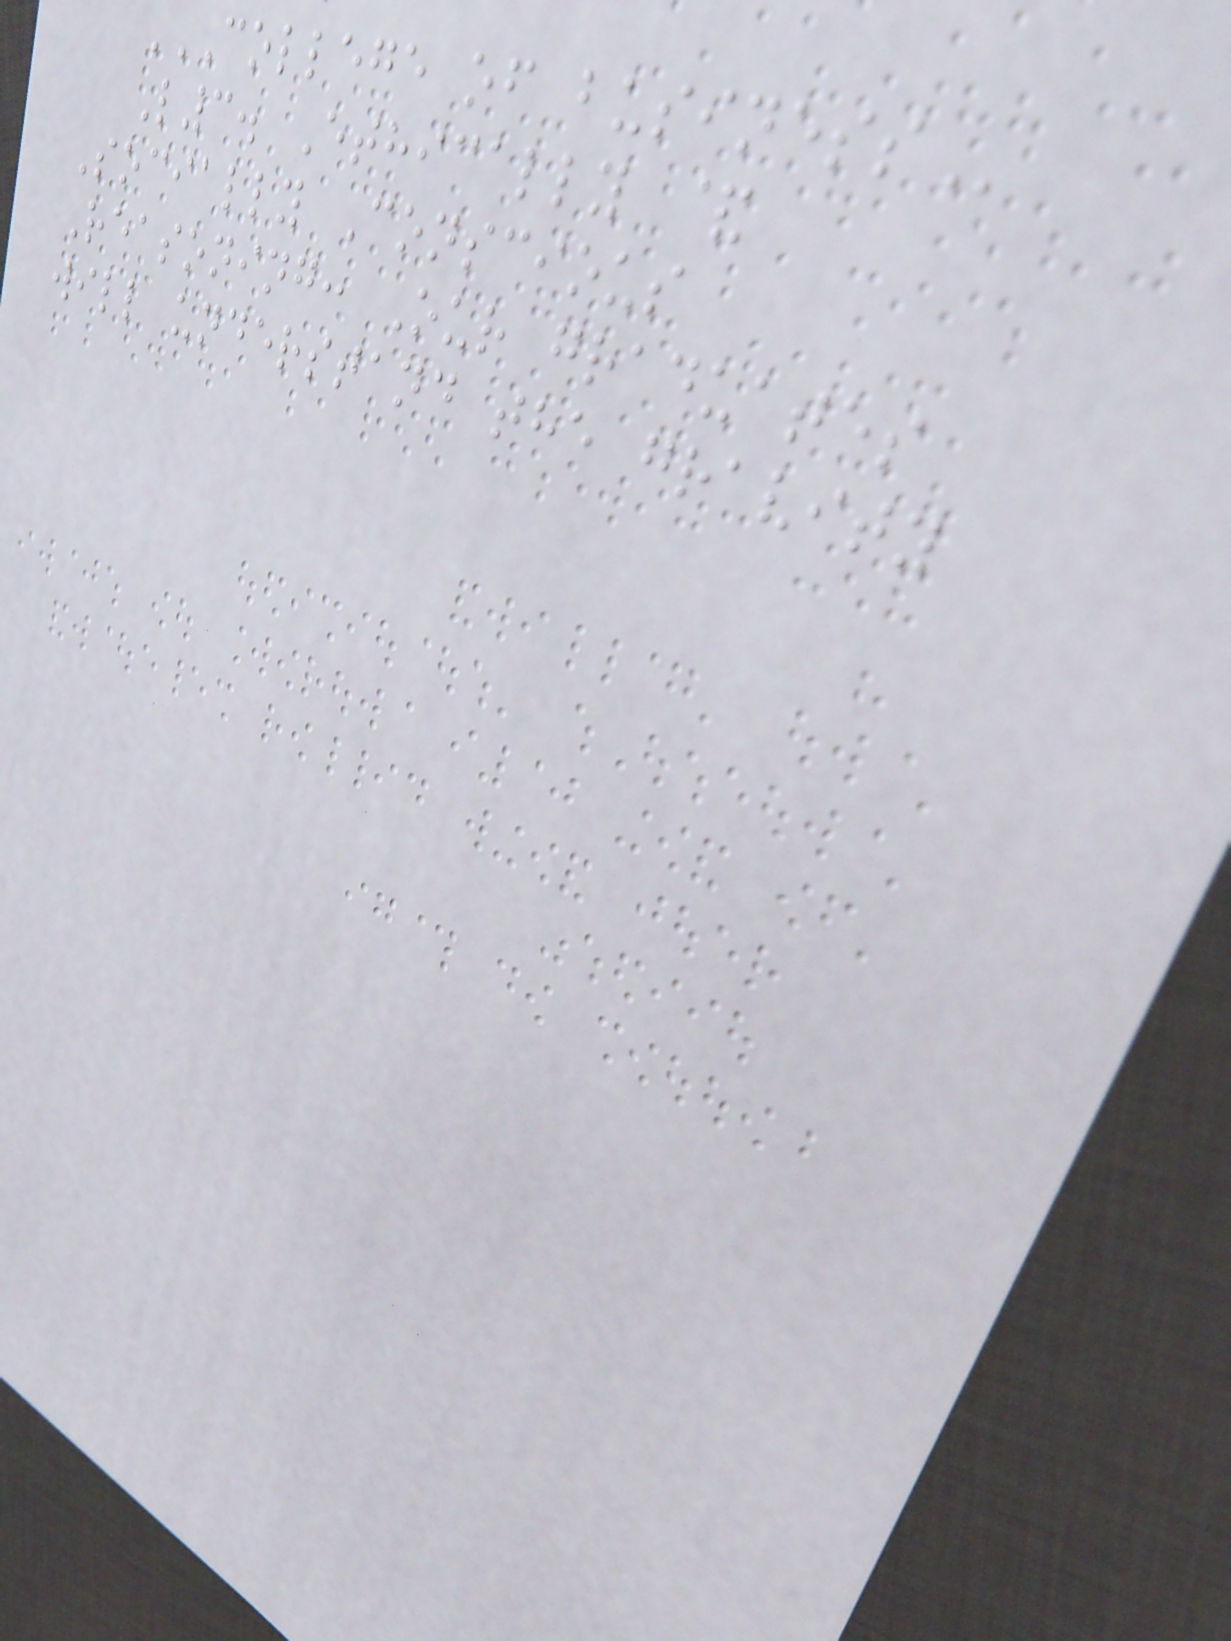COLLEGE OF BUSINESS
L3. Ethically &
Socially Conscious
Reasoning: Our graduates
will understand the gravity
